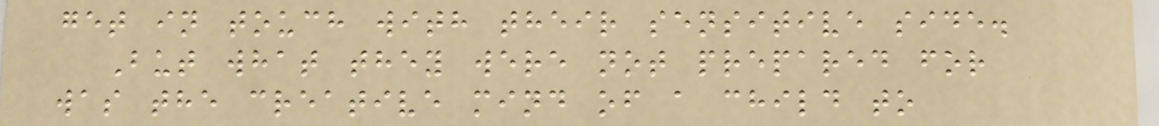get in touch with their sensitive side.
But what they were not prepared for
was the creative mind of a child to
